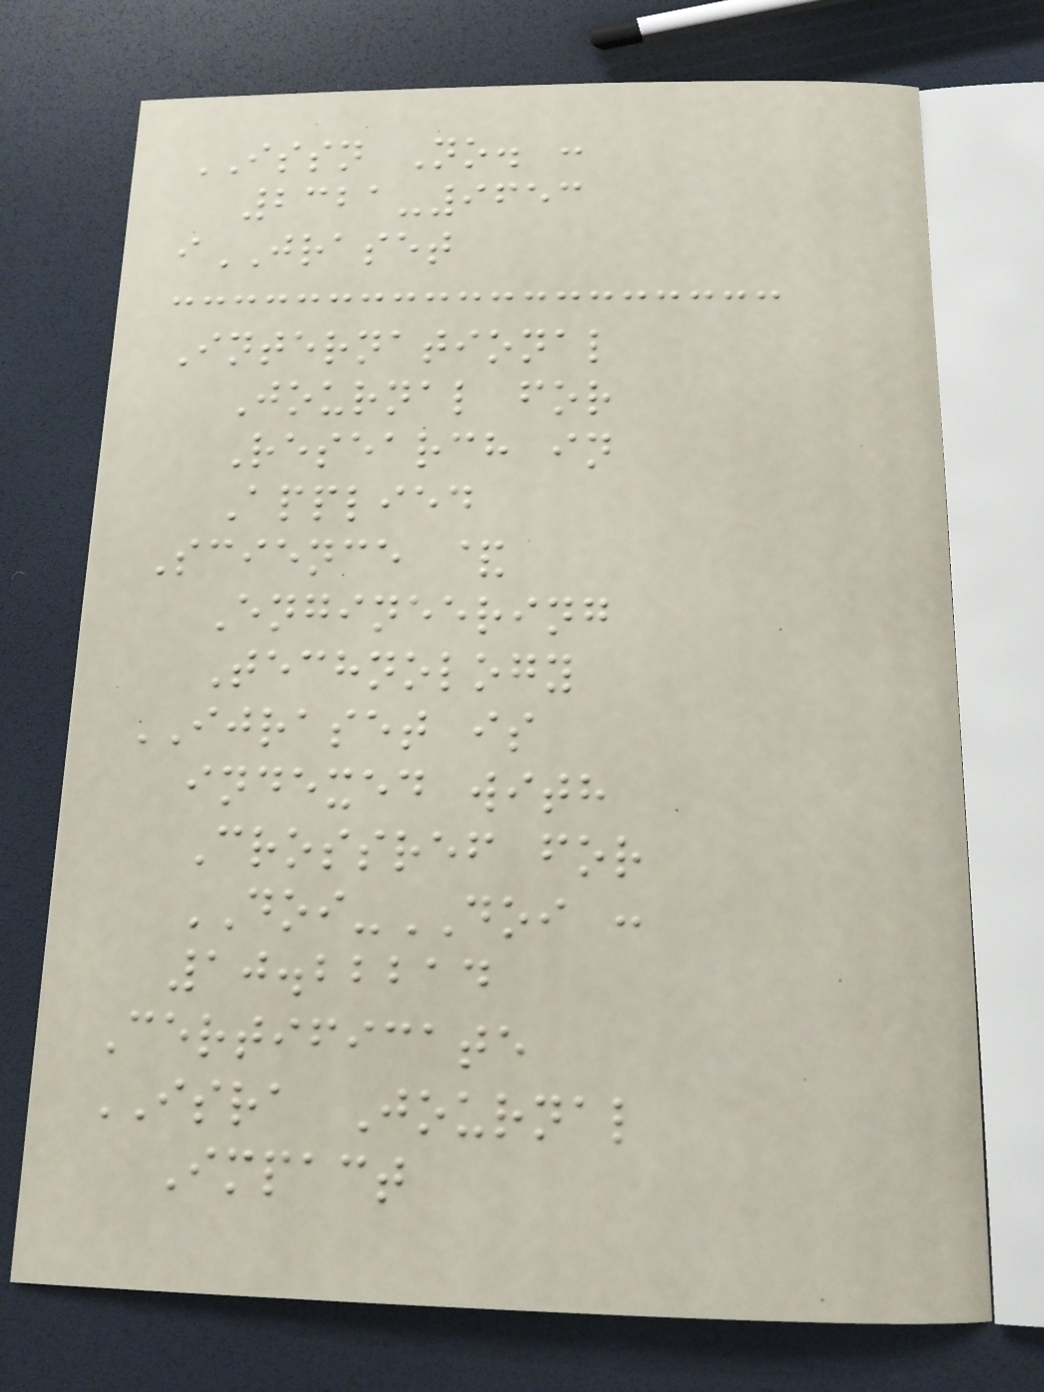ISSN No. :
2321-9653
iJRASET
International
Journal for
Research in
Applied
Science &
Engineering
Technology
IJRASET is
indexed with
Crossref for
DOI-DOI :
10.22214
Certificate
ISRA Journal
Impact
